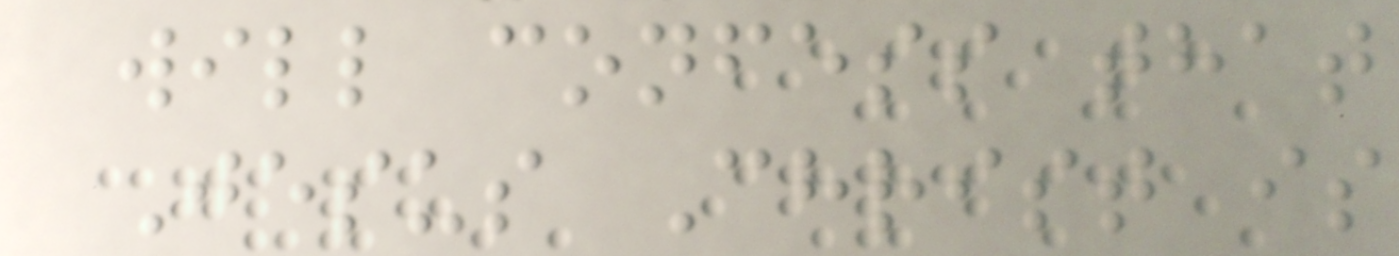will confess that
Jesus Christ is
